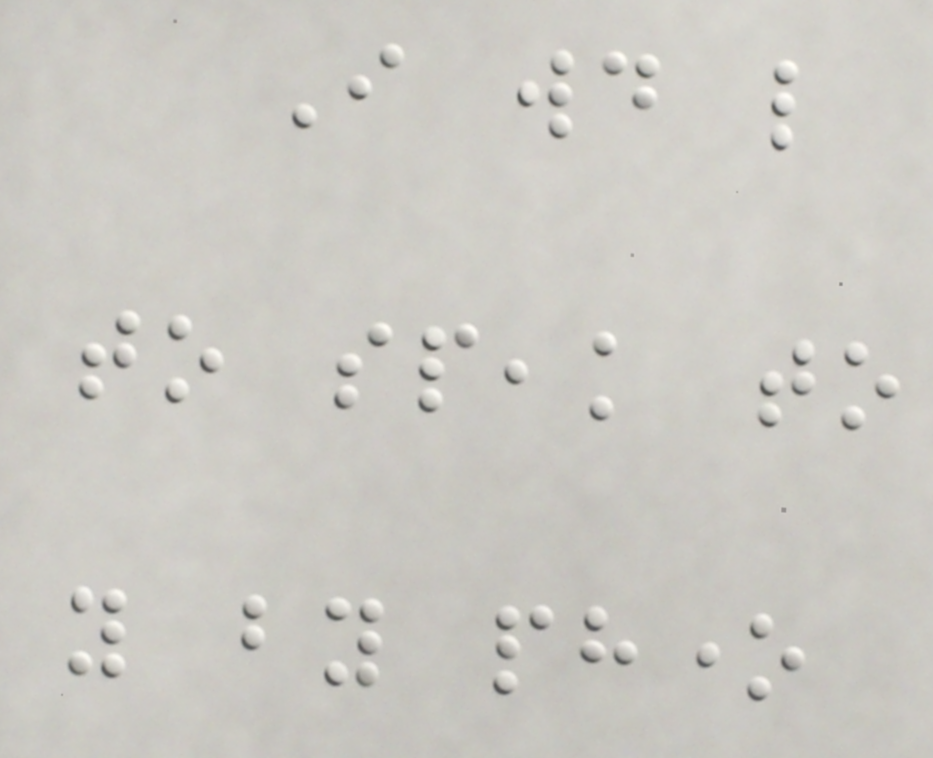I would like
to speak to
you by phone
